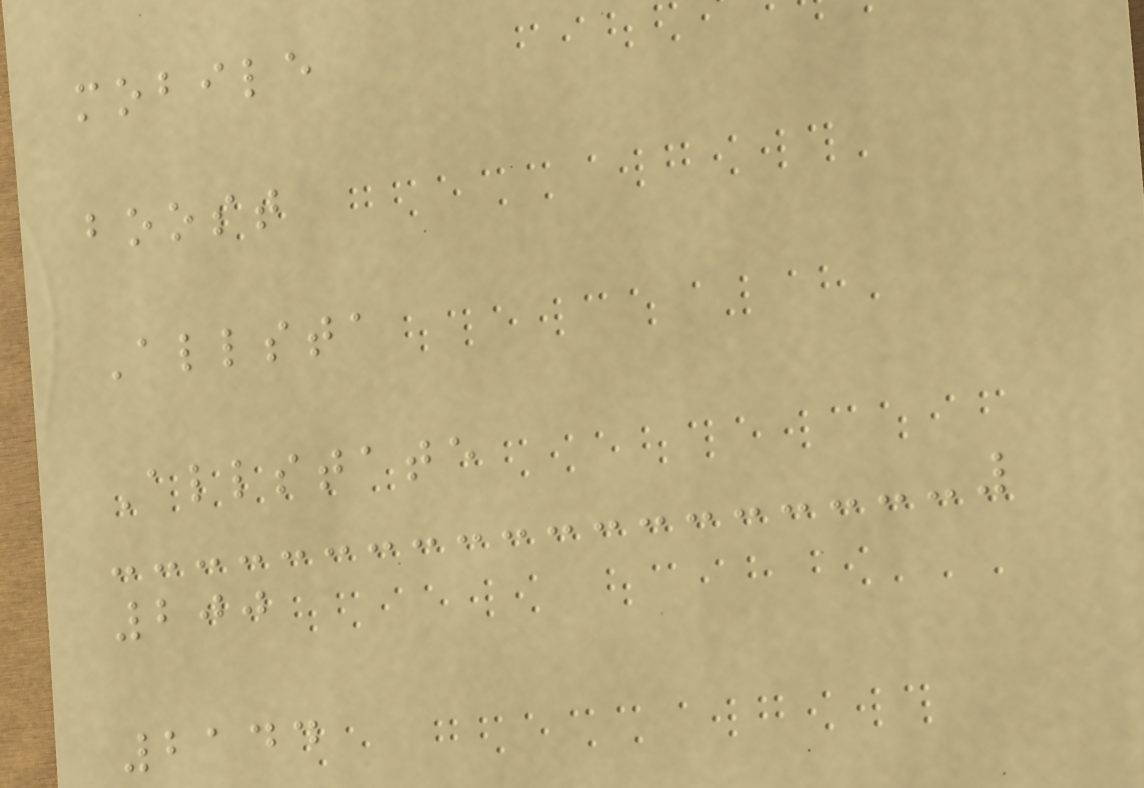mobile
boost
Allsta
Allstate
200
2144
